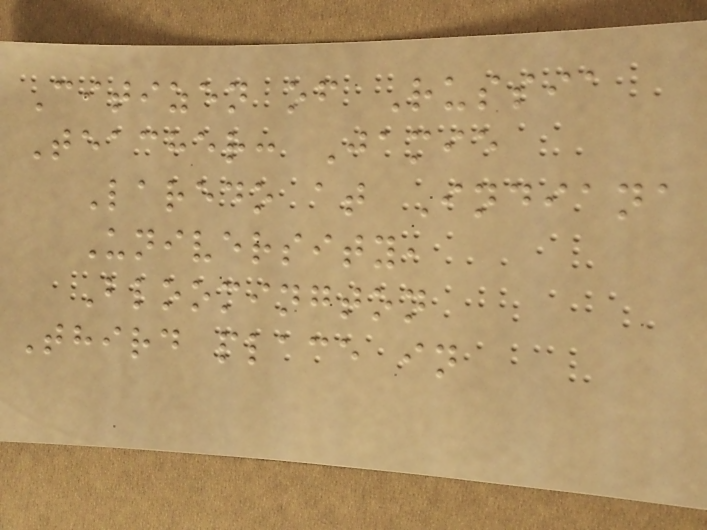Citizen of Russia
Teacher: Jamie
Laredo at Indiana
University,
Bloomington
Third place in
